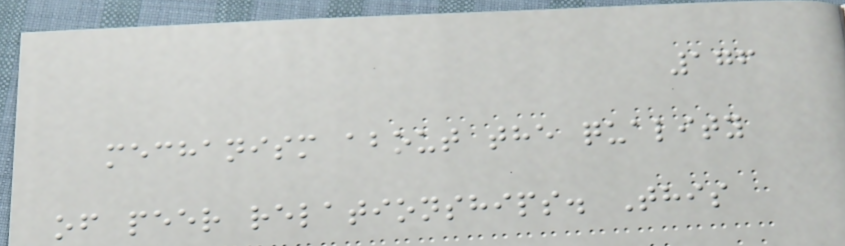176
mechanism about the quality
of peer relationships. This
